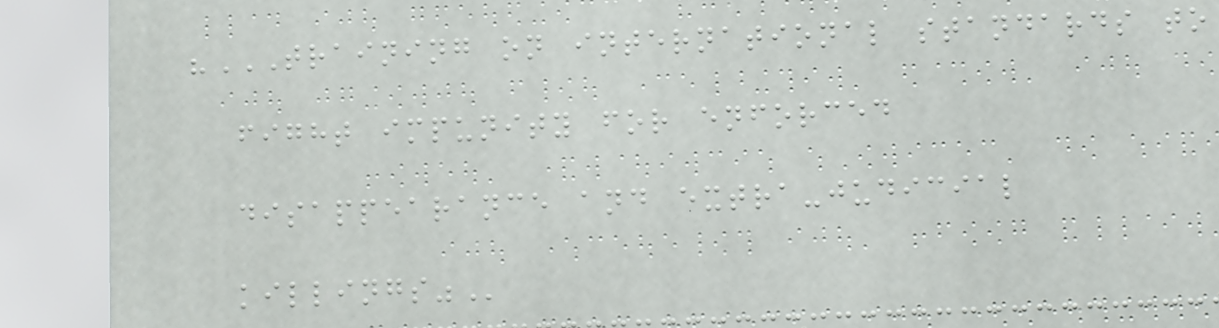"TRAINING ON INTERNATIONAL STANDARDS TO
FIGHT IMPUNITY FOR ENFORCED
DISAPPEARANCE AND EXTRA-JUDICIAL
KILLINGS"
